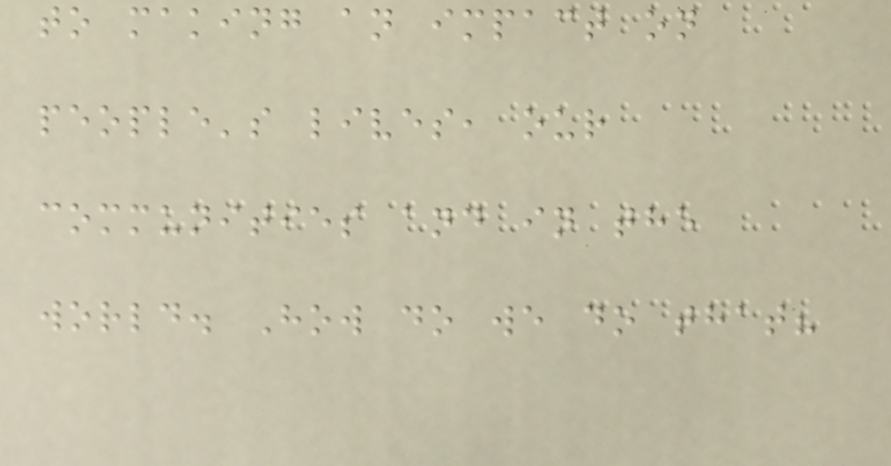to making an impact on
people's lives, our
communities and in the
world. How do we do that?
